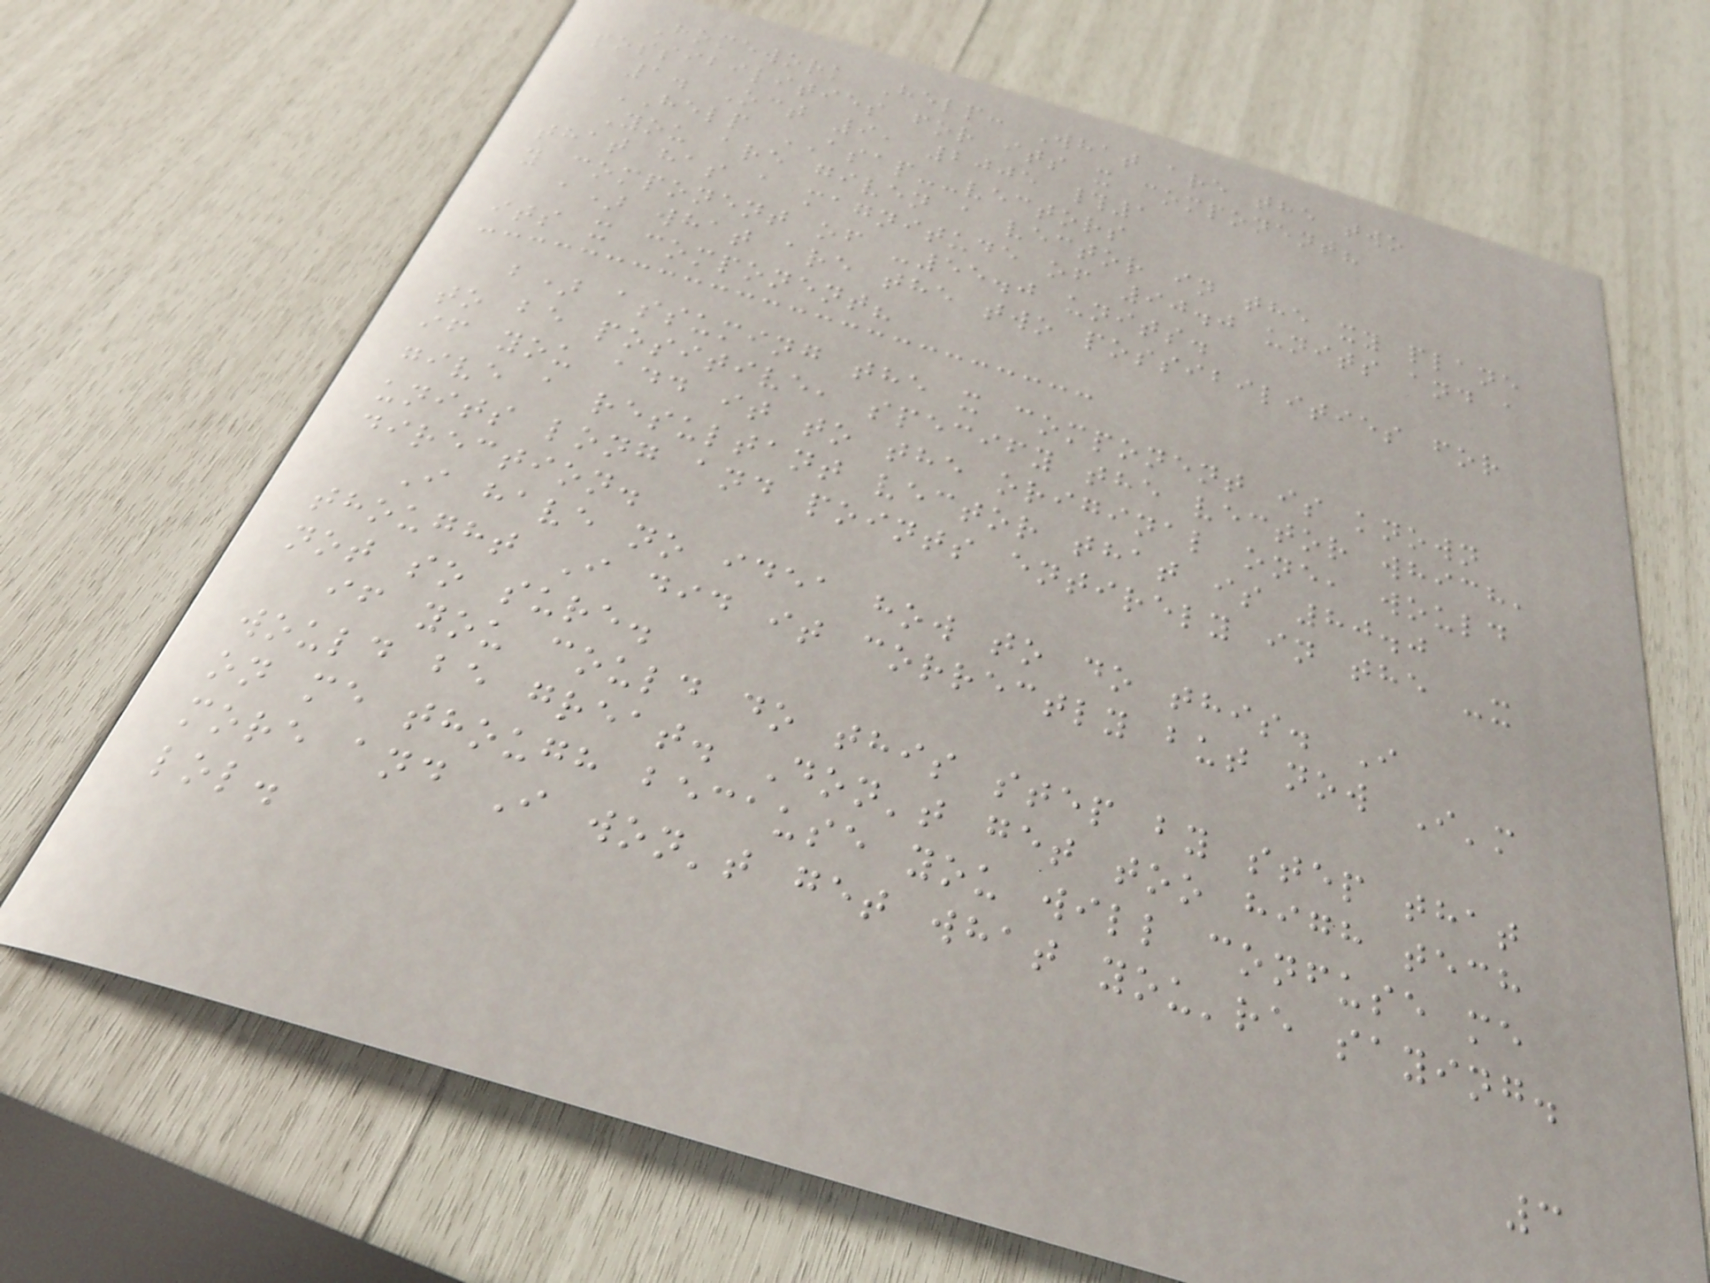Homework Help: What are the two
possibilities for its x component?
1. Oct 9, 2005 #1
HELP ASAP--vectors
You are given a vector in the xy plane
that has a magnitude of 90.0 units and a
y component of -55.0 units.
a) what are the two possibilities for
its x component?
b) assuming the x component is known
to be positive, specify the vector which,
if you add it to the original one, would
give a resultant vector that is 80.0
units long and points entirely in the -x
direction.
I have no idea how to do this. I
thought I did it correctly but now I'm
not so sure.
if you could do this step by step that
would be great. Don't get too high tech
on me though because you will confuse me
more and I won't get what you're saying.
lol.
3
